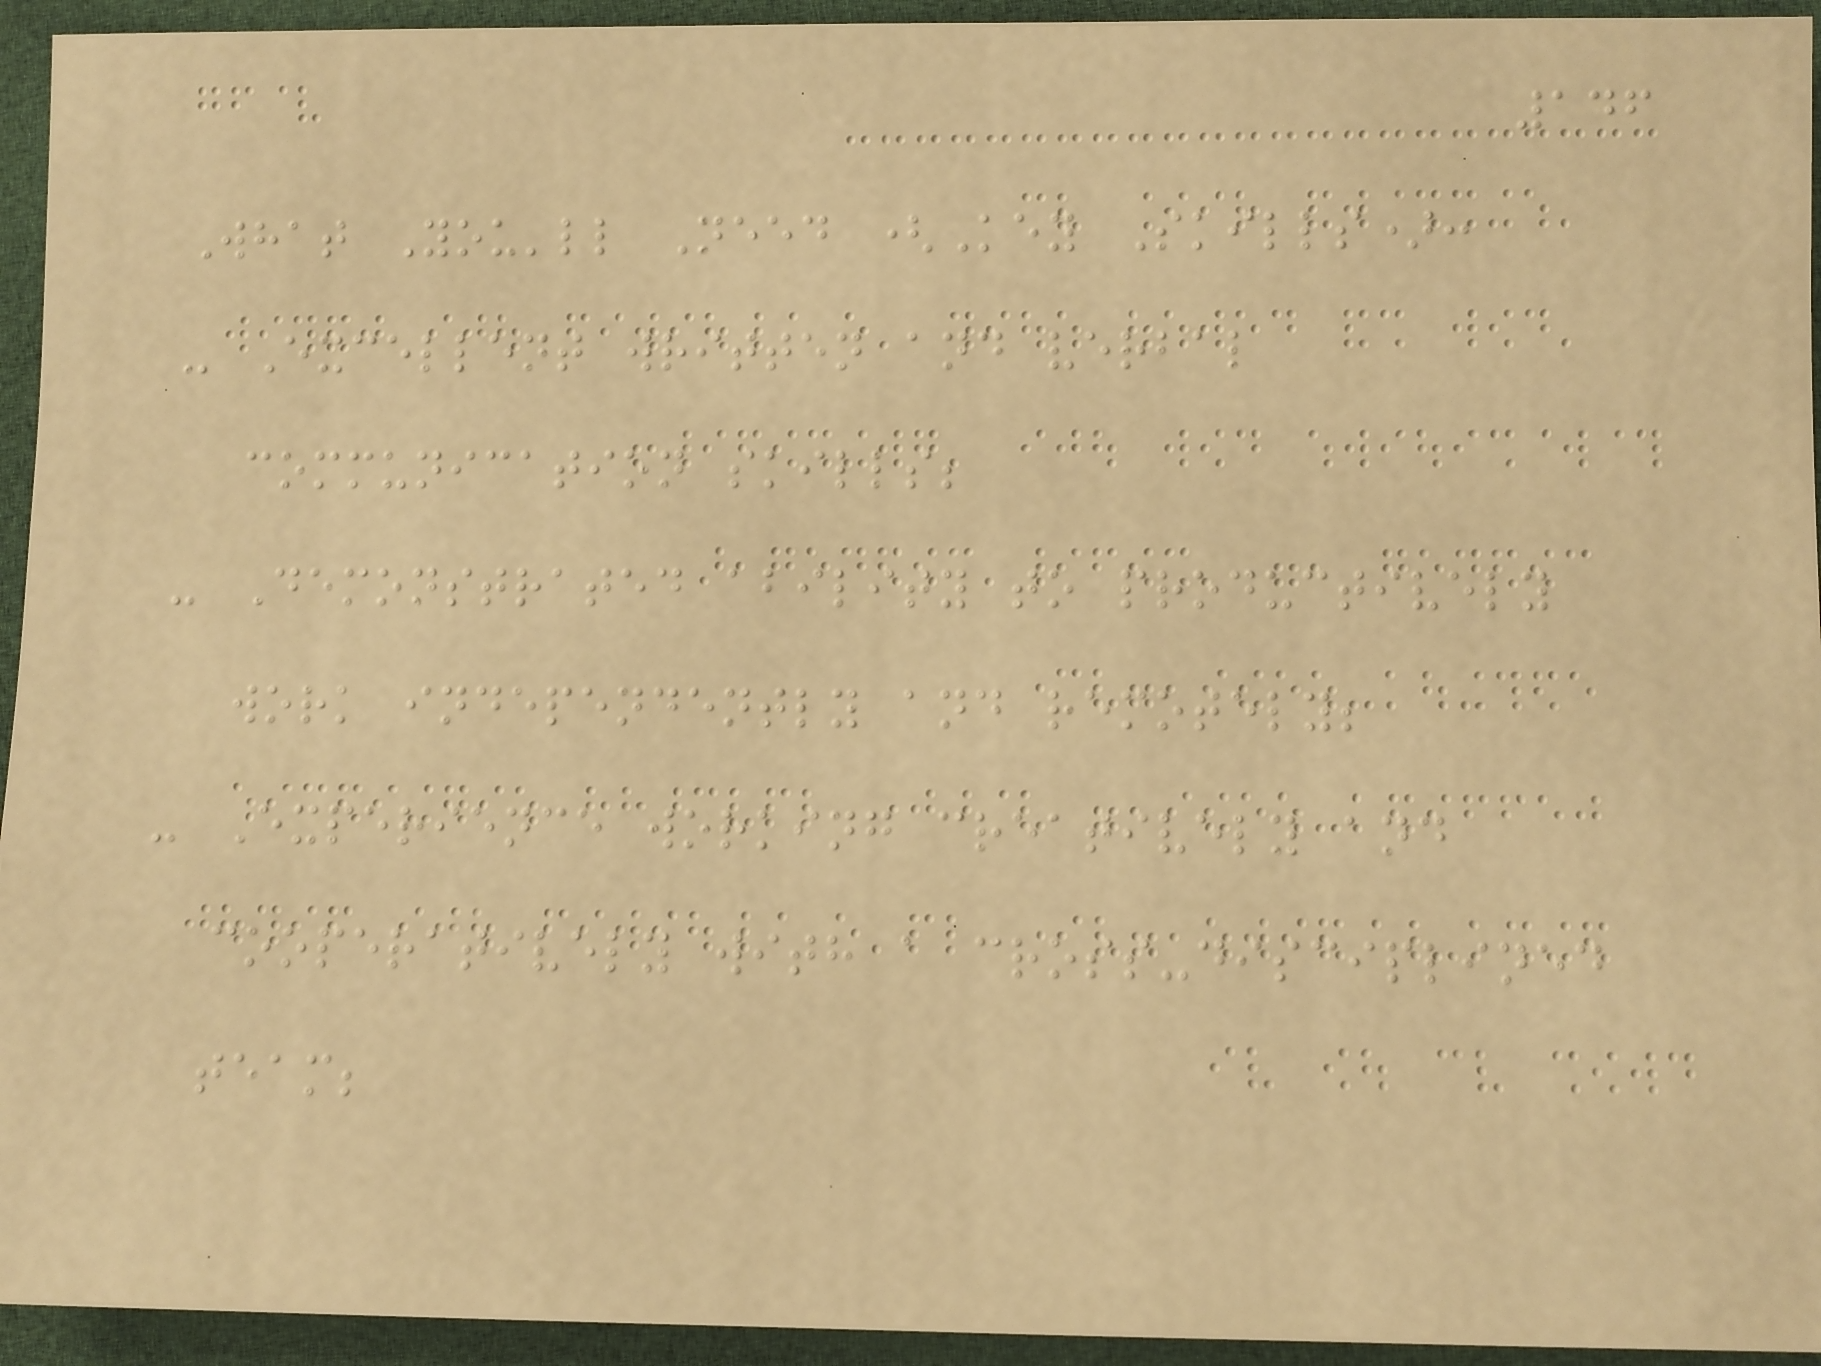146
What You'll Need (Key Skills):
- Excellent written and verbal
communication skills;
- Demonstrated ability to productively
work independently and remotely;
- Experience working creatively and
cooperatively with a cross-disciplined
team;
